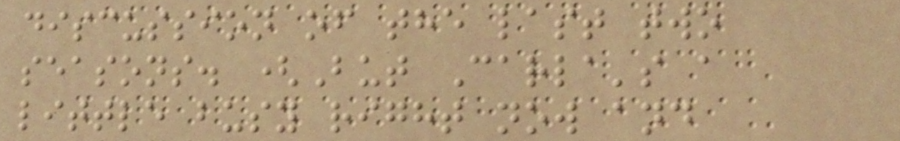discussion of the last two
seasons. (But Carla's a
little busy right now and
